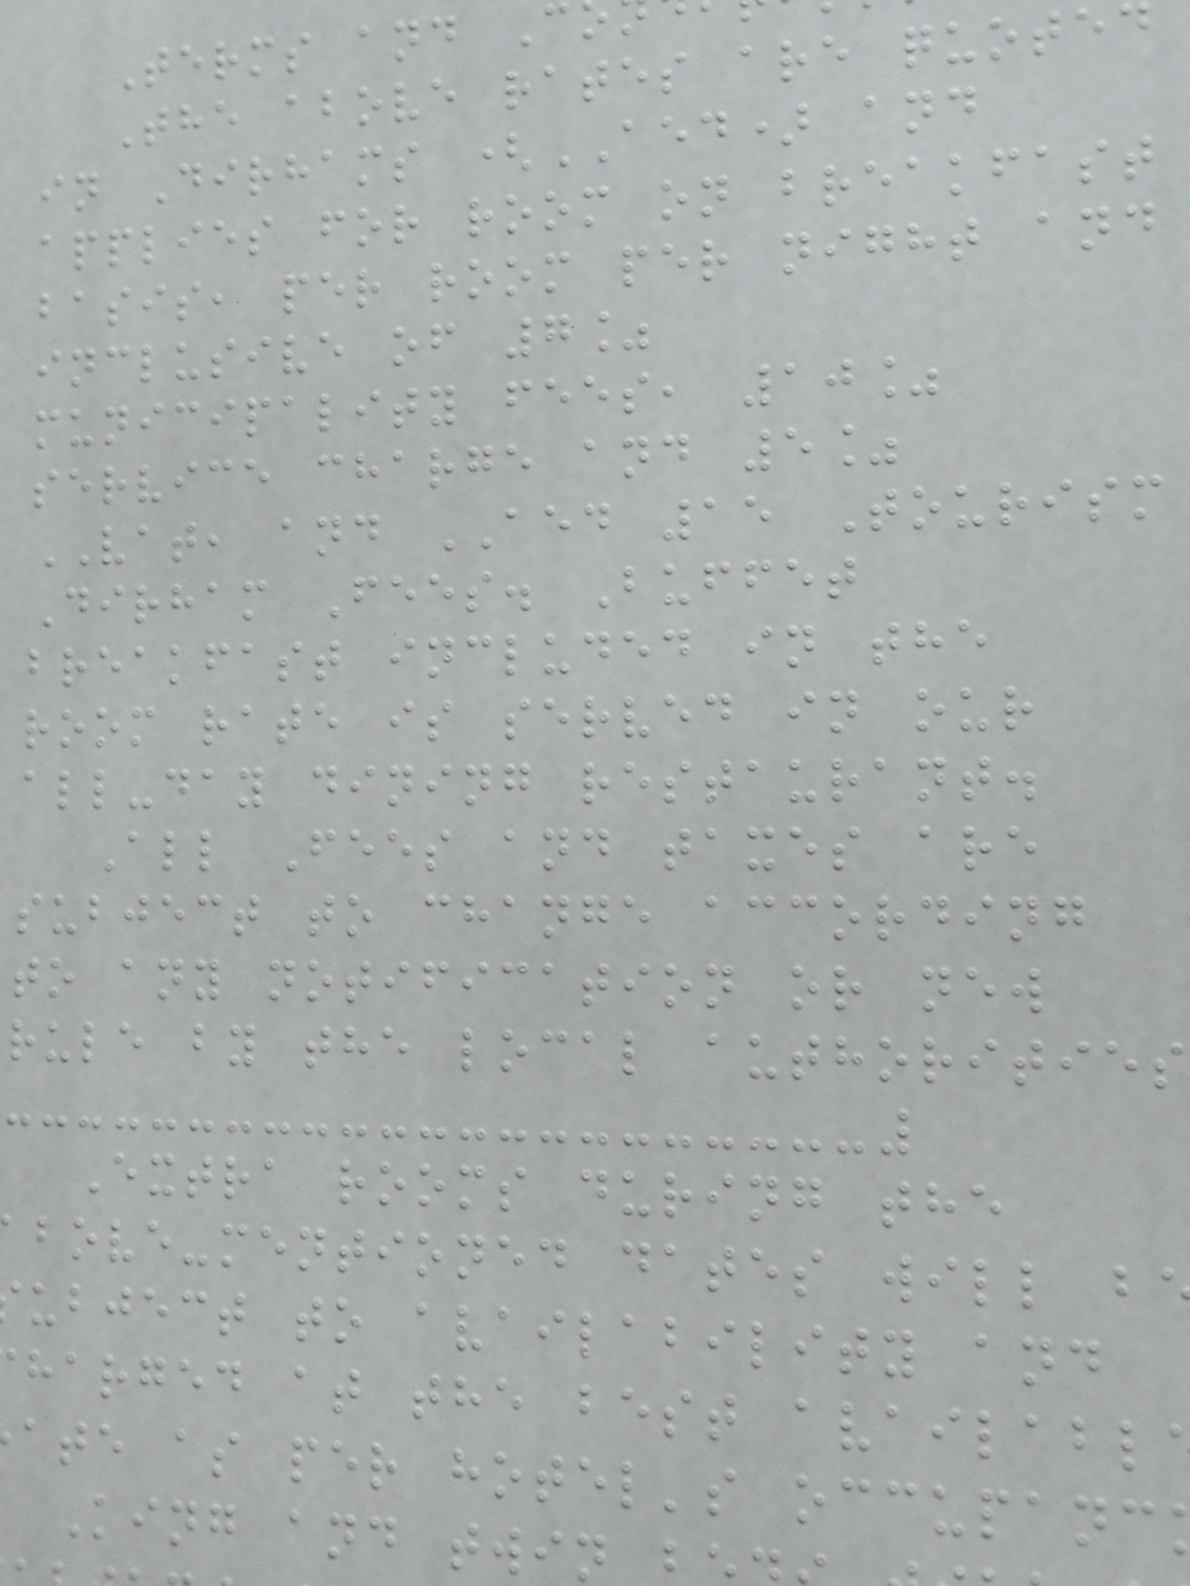Terms and C
The above rates are quoted
in Dirhams (AED) and
applies for room on breakfast
basis, per room per night and
inclusive of 7%
municipality fees, 10%
service charge and 5%
VAT, and AED 15 Tourism
Dirham Fees. Buffet
breakfast included in the
room rate is served in our
all-day dining restaurant.
All Fees and taxes are
subject to change according
to any notification or new
rule by the local authorities
Extra rooms during the
bove-mentioned dates will b
ubject to availability and
harged at the best availabl
ate as per hotel's occupanc
King and twin
